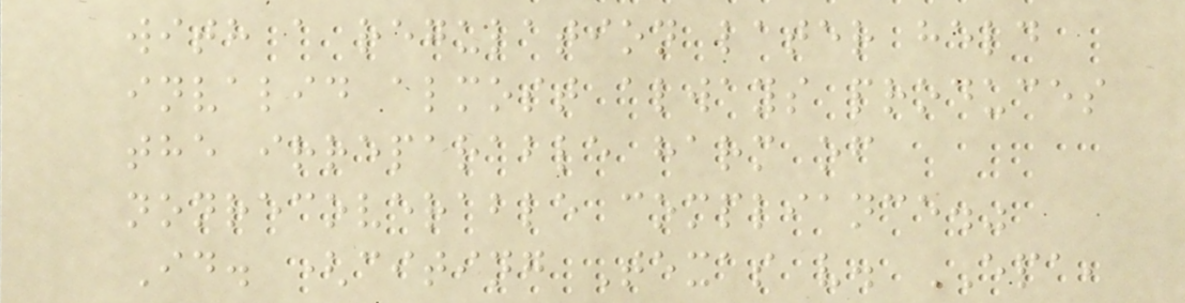with a regulation later held
invalid almost always produces
the irreparable harm of
nonrecoverable compliance."
Id. (citing Texas v. EPA,
